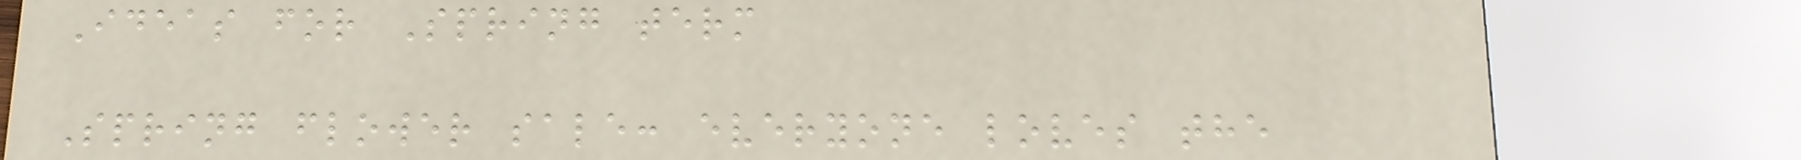Ideas for Spring term
Spring flower sale: everyone loves the
